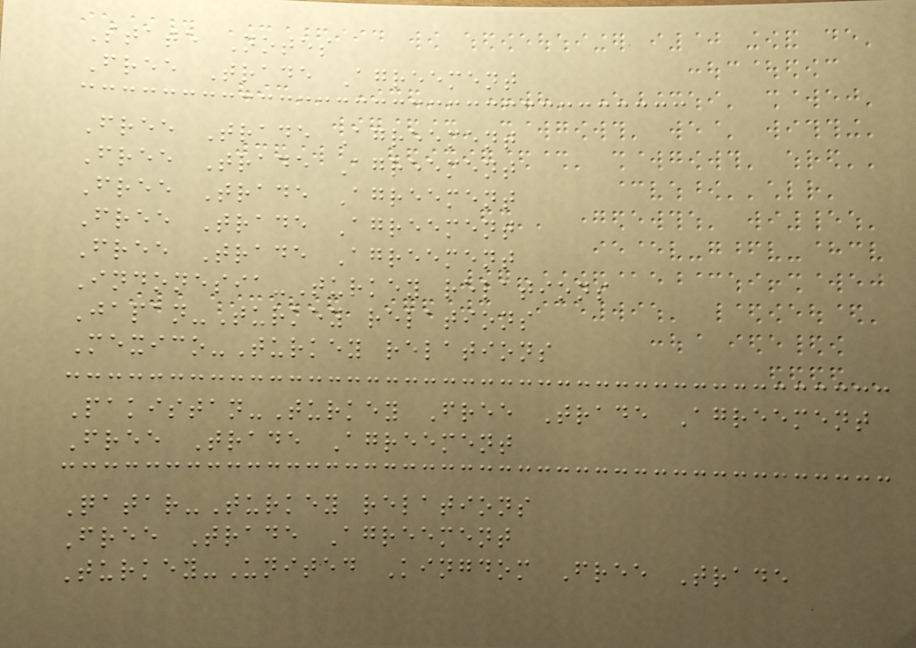State Notes
Free Trade Agreement
Free Trade Agreement
Free Trade Agreement
Free Trade Agreement
Free Trade Agreement
Free Trade Agreement
Indonesia-Turkey relations
Japan-Turkey relations
Mexico-Turkey relations
Pakistan-Turkey Free Trade Agreement
Free Trade Agreement
Qatar-Turkey relations
Free Trade Agreement
Turkey-United Kingdom Free Trade
